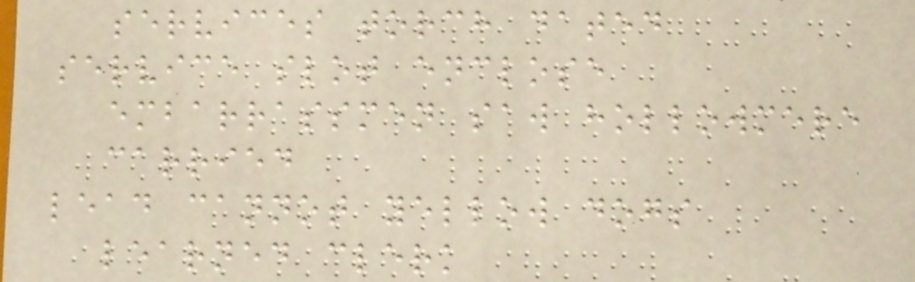services torch dated
service slot enclose
embarrassmen saw hollowmere
carried
lead cannot yellow dogs
learned clerk
